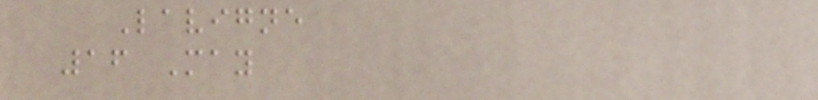Lavigne
16 May
